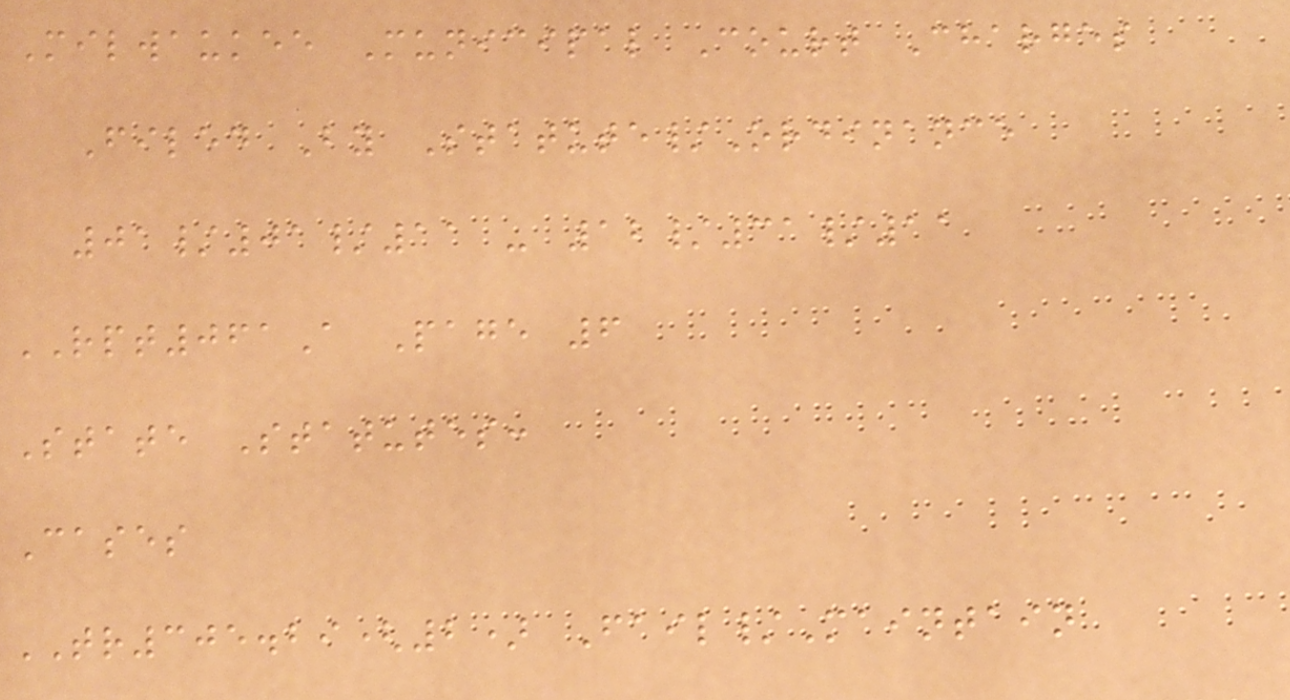Milwaukee Municipal Court Charges
Filed By Statute/Ordinance
01/01/11 - 12/31/11
RPT061A Page 6
State Statutes:
Cases
TR305.29(2) Fail/Maintain
